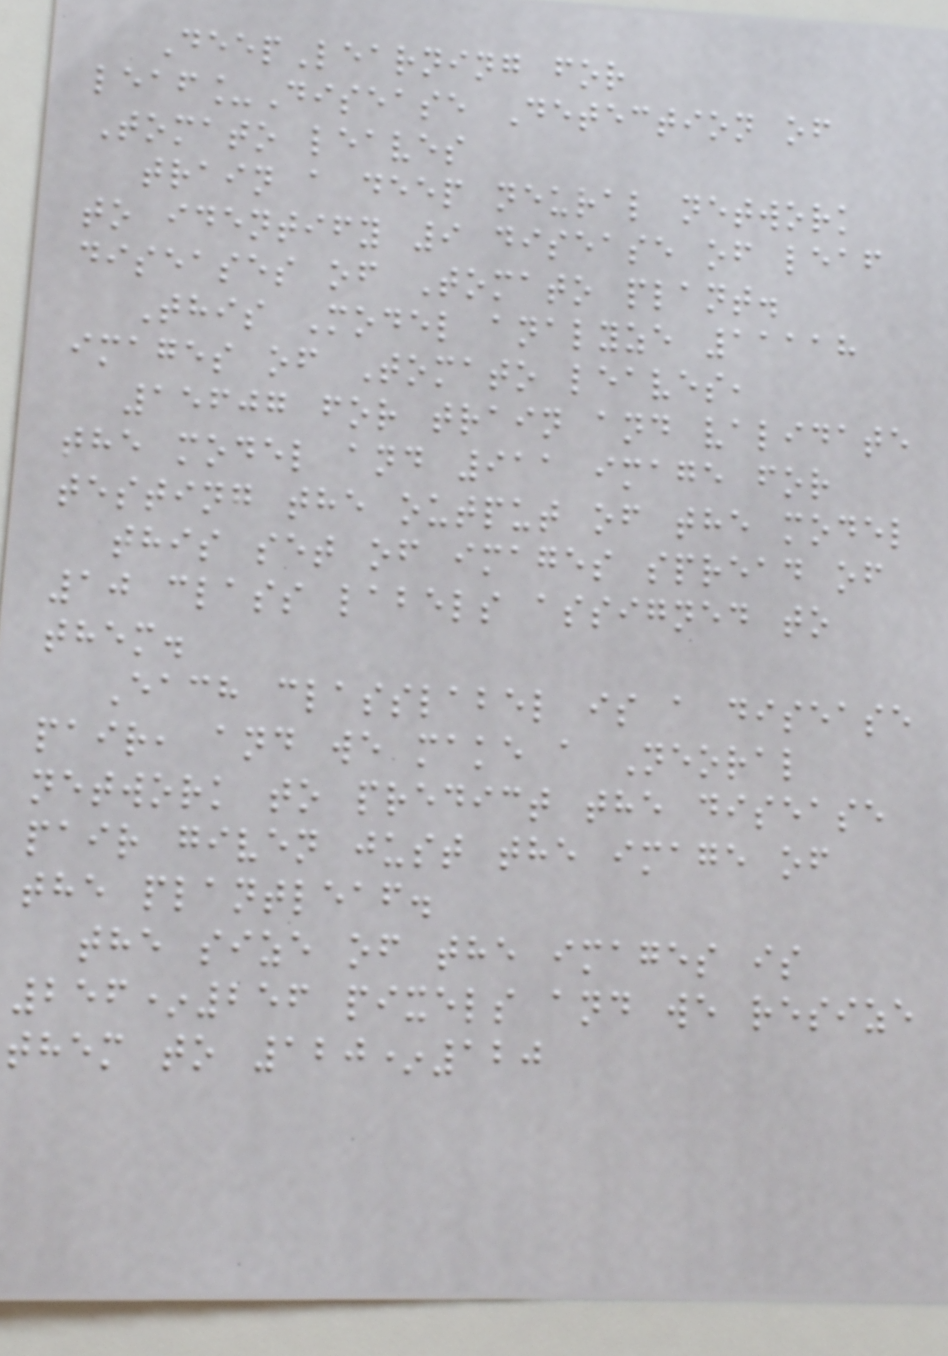DeepLearning for
leaf_Disease Detection of
Tomato leaves
train a deep neural network
to identify 9 disease of leaf
diseases of Tomato plant.
This Model analyze 11118
images of Tomato leaves,
15607 for train and validate
the model and 911 image for
testing the output of the model
this set of images spread of
10 class labels assigned to
them.
Each classlabel is a disease
pair, and we make a Neoral
network to predict the disease
pair given just the image of
the plantleaf.
the size of the images is
256*256 pixels and we resize
them to 120*120
